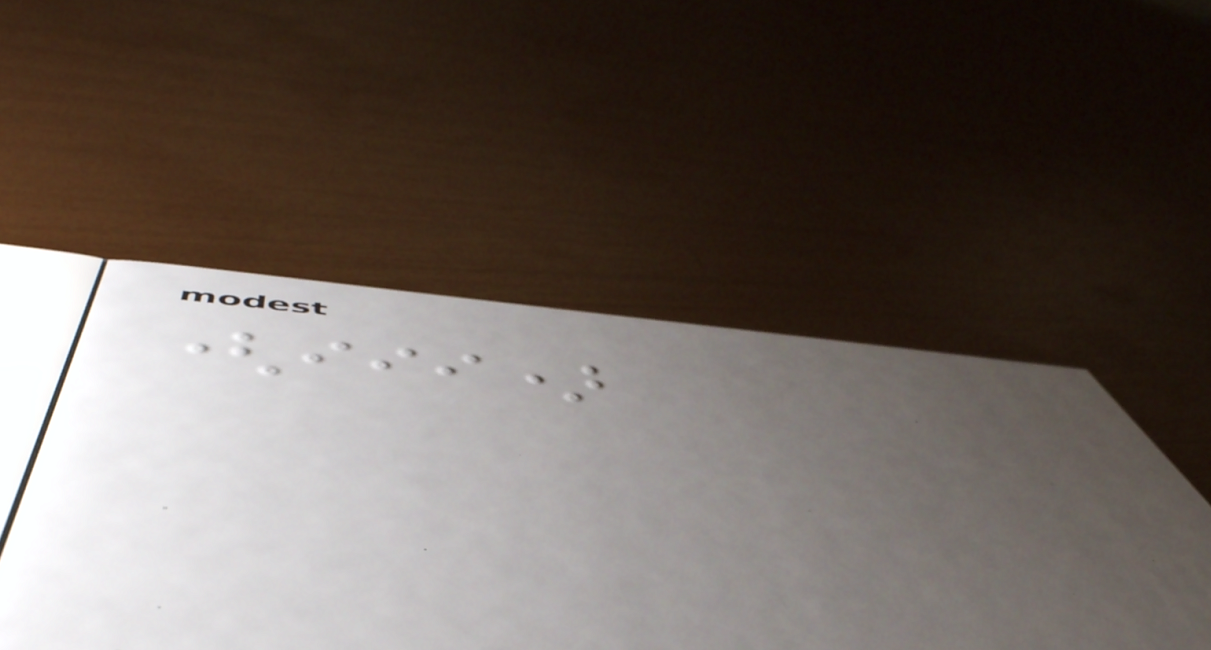(iii)
